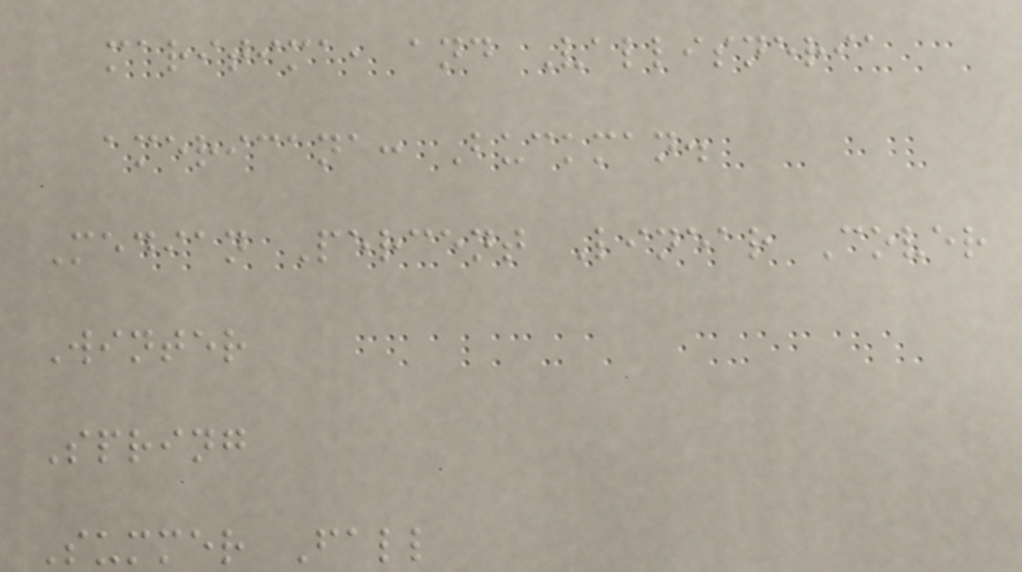maritima, and Vallisneria
americana: Buckman.
Median Percent Linear Cover
Winter
Spring
Summer Fall
